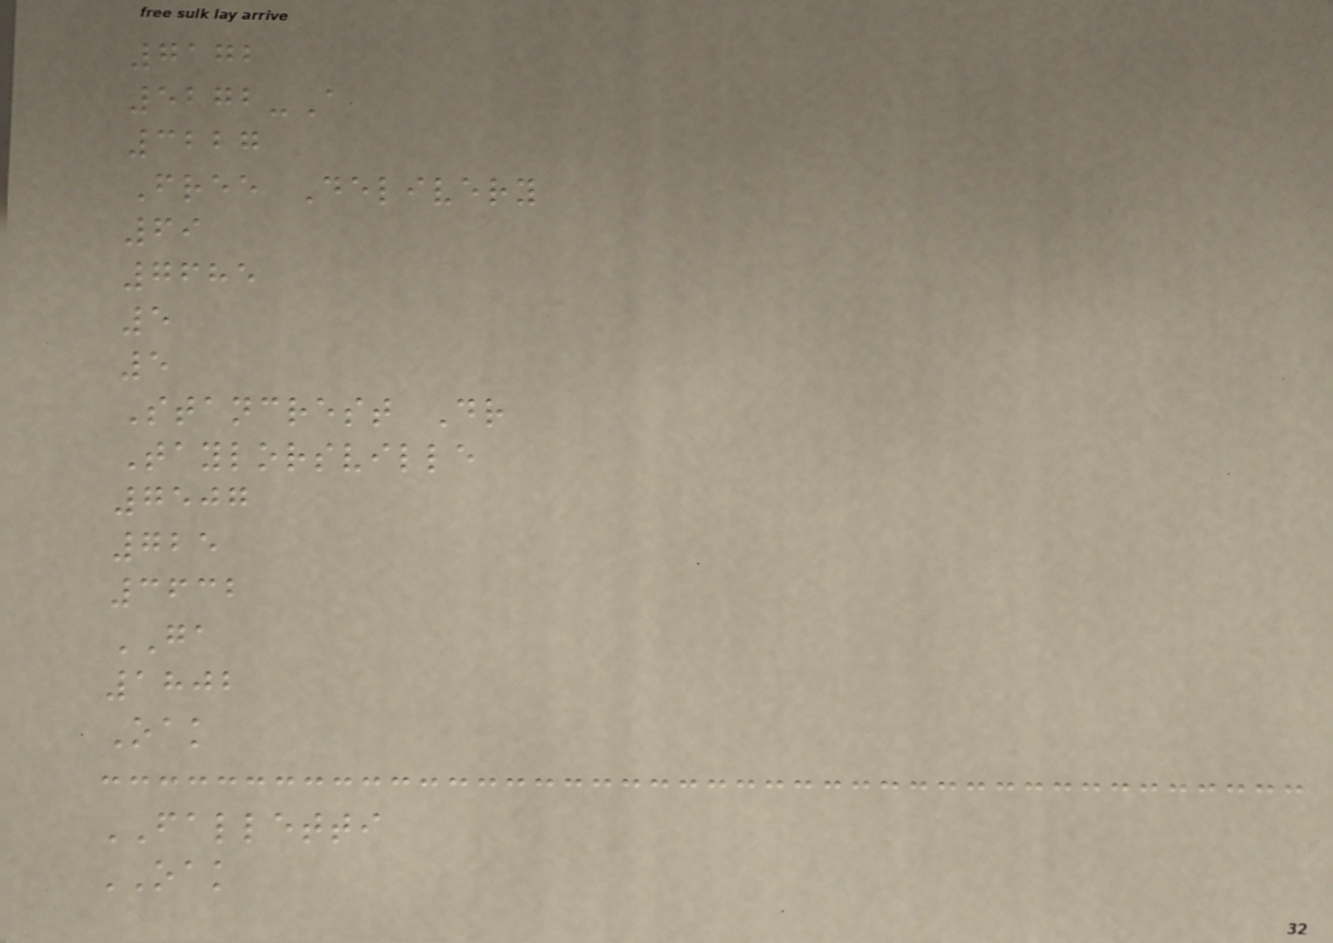7172
5272-A
3227
Free Delivery
69
7685
5
5
Stancrest Dr
Taylorsville
7507
725
3632
GA
1802
Oak
FALLETTI
OAK
